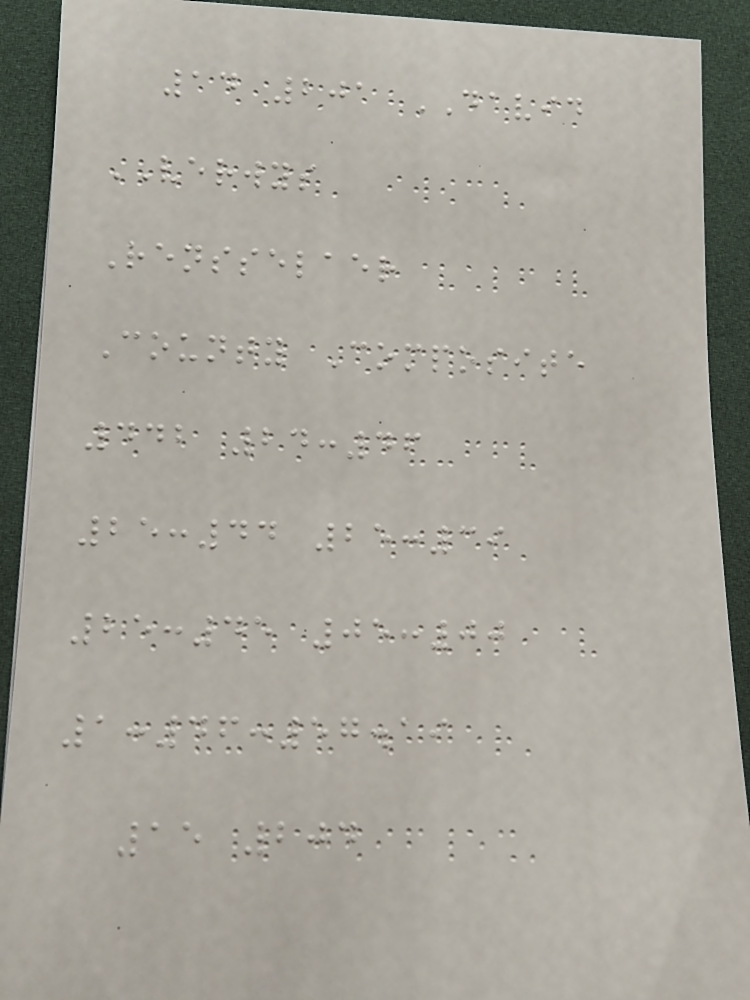14 201 DAVID
VERWYS
Rensselaer
County Composite
442 24:46
25:44 25:39
25:45 05:00
1:46:57.19
15 204
